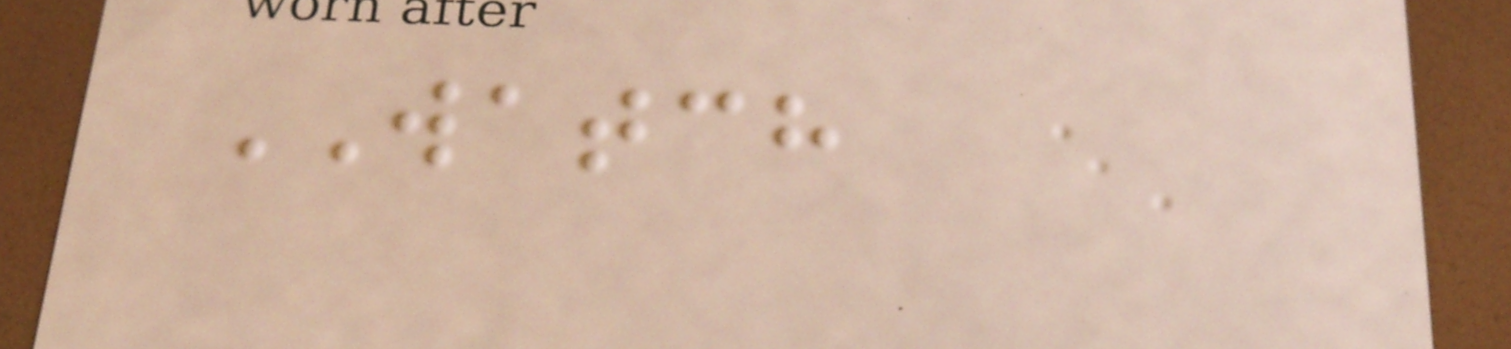WATCH
